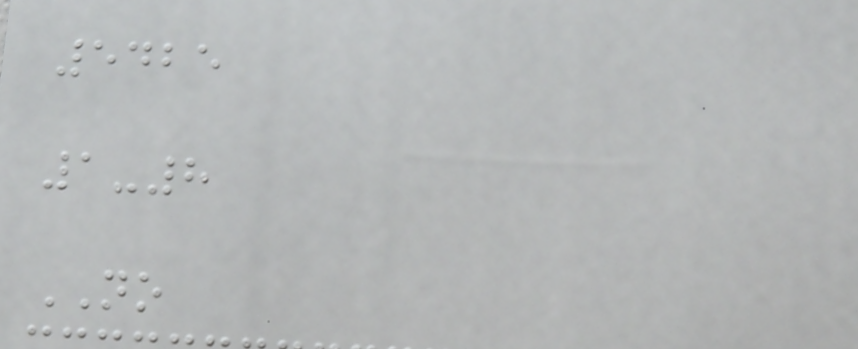5425
1-8
NO
